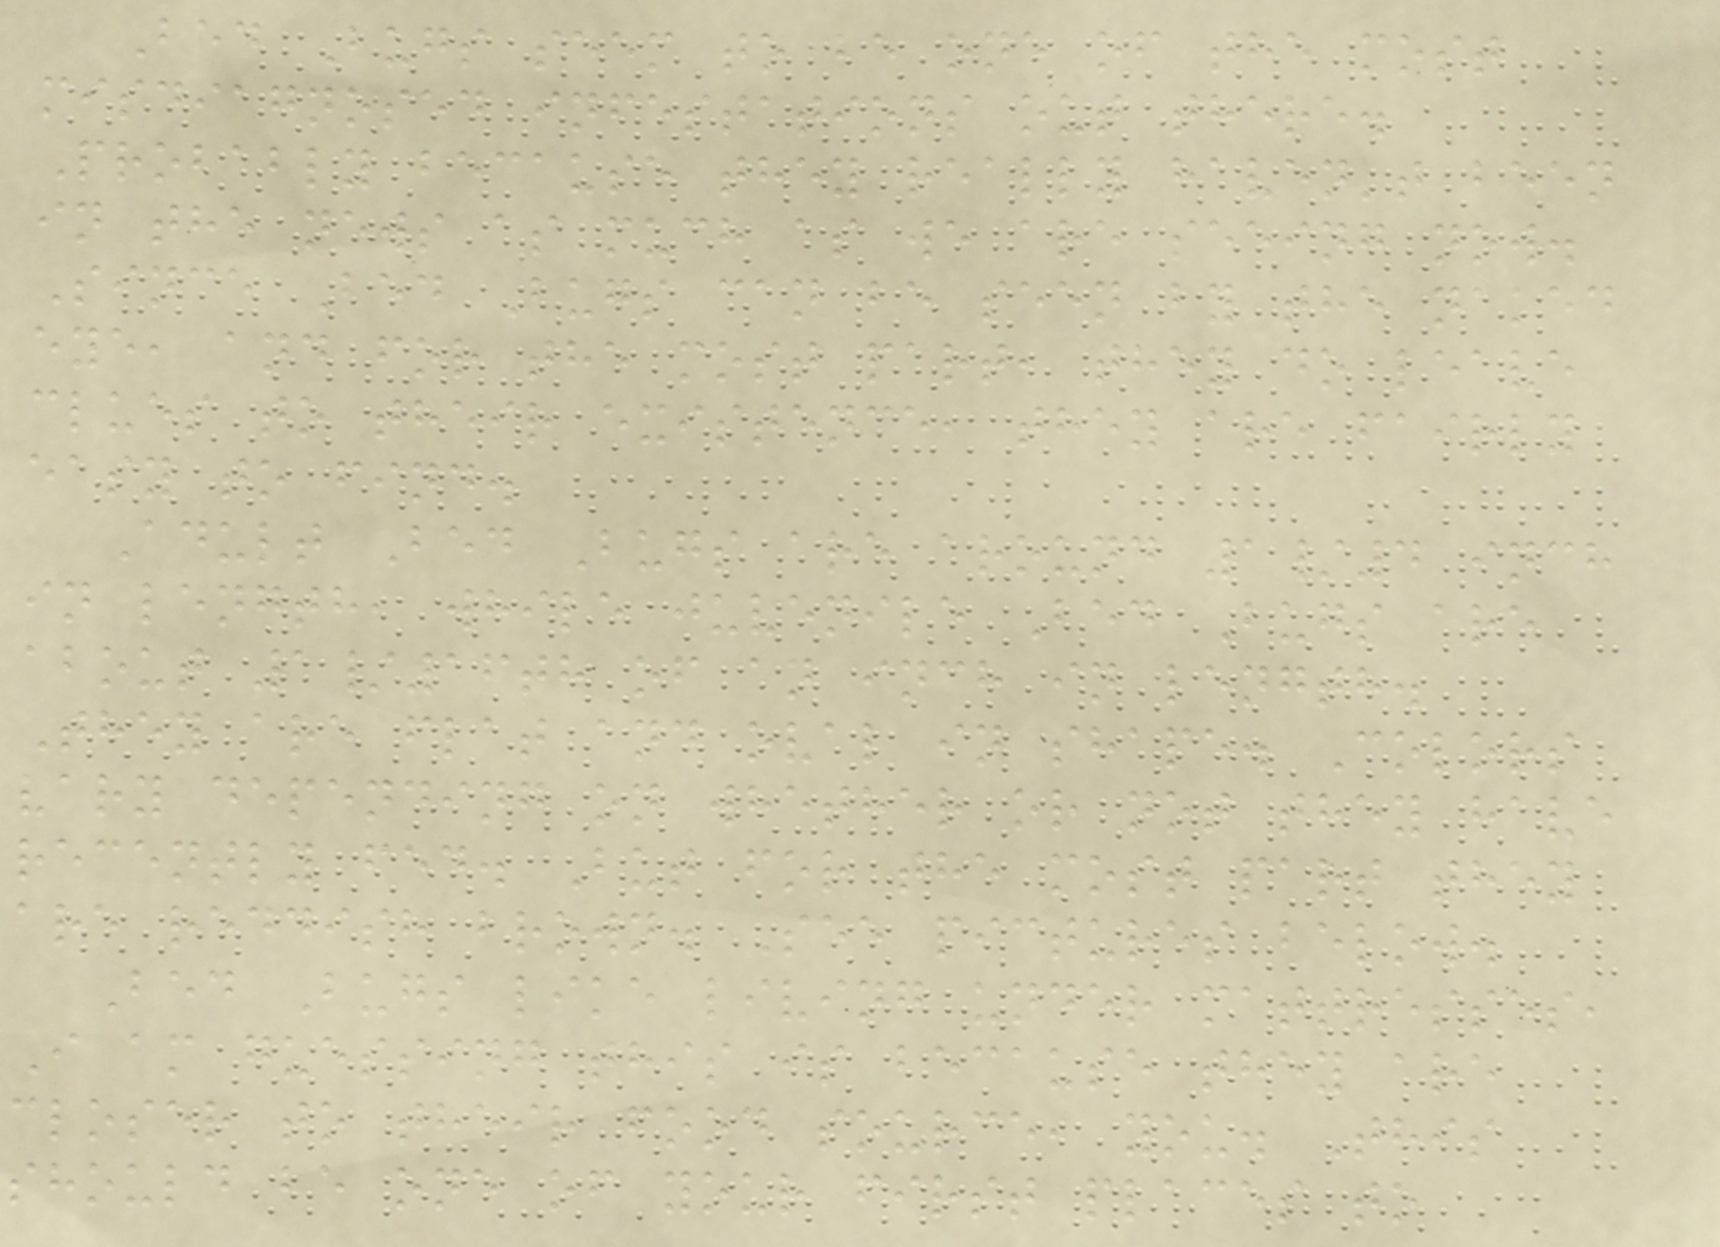Bed Bugs seem to be one of the most
misdiagnosed infestations out there.
Probably because they really haven't been
in the news as much as we are seeing now.
Since Bed Bugs can be seen by the naked
eye, and for the most part, they do leave
clues to their existence, they are fairly
easy to find.
Adult Bed Bugs are around 1/4 inch
in length, while juvenile Bed Bugs are
about 1/16th of an inch in length.
They are flat and oval in shape. Colors
vary depending on whether or not they have
recently fed. But for the most part they
are reddish brown. See pictures below.
Bed Bugs like living under mattresses,
I am guessing this is because they are
closer to their food source, you. This
should be one of your first places to
